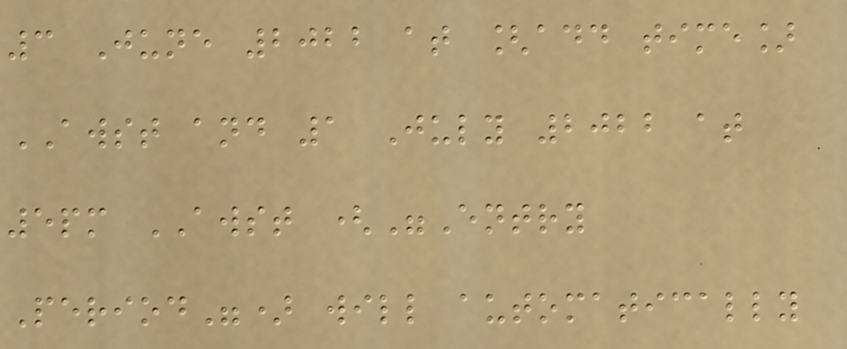3 June 2022 at [add time]
AWST and 1 July 2022 at
5pm AWST ("Entry
Period") will automatically
